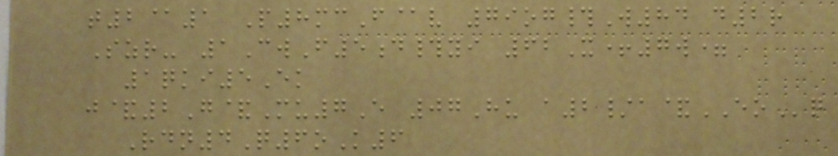t2@1 P8mcF@v 79og#W84 d2r
Szr- 1CwF5d#yi 62X+7w=
1qki5Ek
j&2G&Mu7E 07Hu a2/a&EOq
Rdn4Q6oK6
